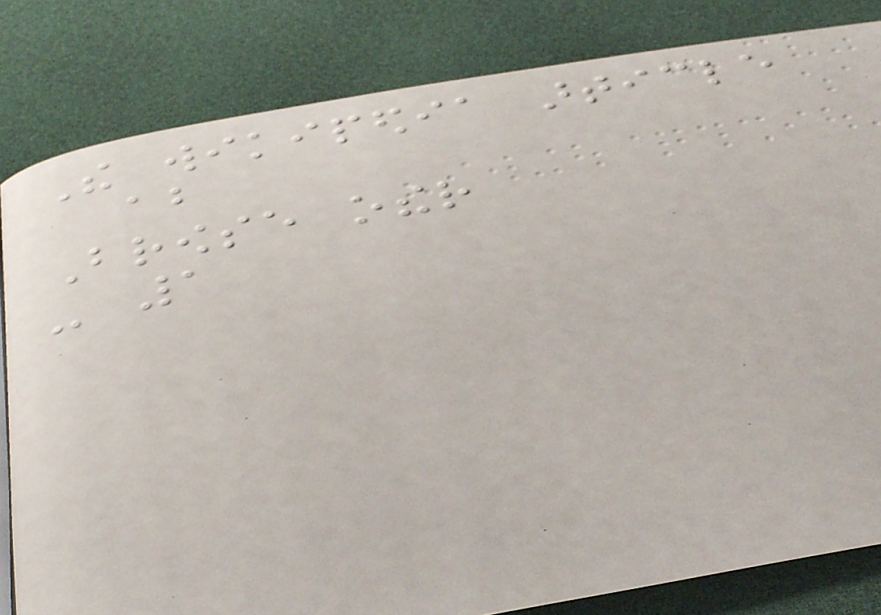The wikipedia article
about
Browse other
- 1
